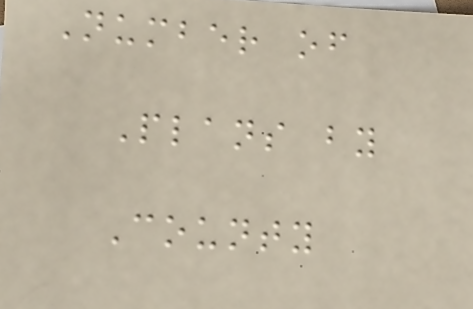Number of
Plans by
County
